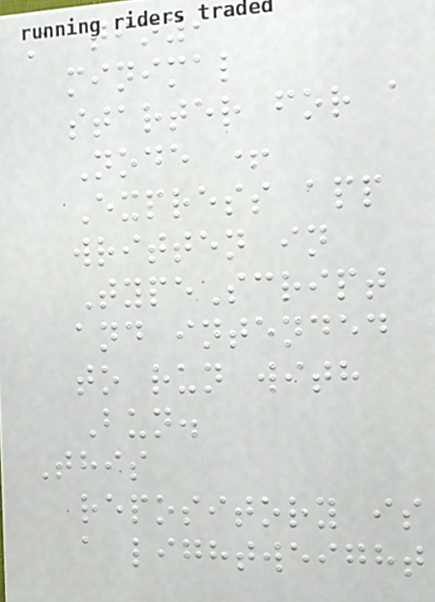A tiny,
minimal
starter for a
Node +
Express app
written in
TypeScript
and intended
to run with
Bun.
This
repository is
a lightweight
